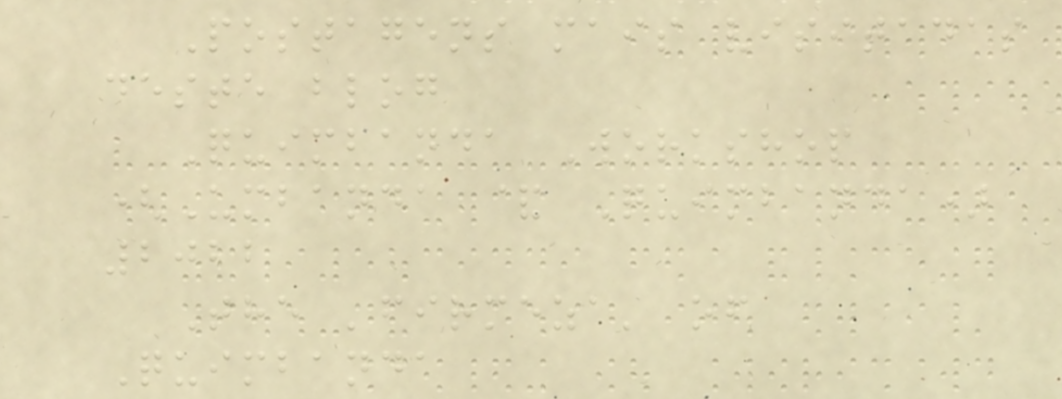Postagens mais visitadas
deste blog
Quimbanda Workshop
(Umbanda & Quimbanda)
2022
The 'firmeza' of
Quimbanda
